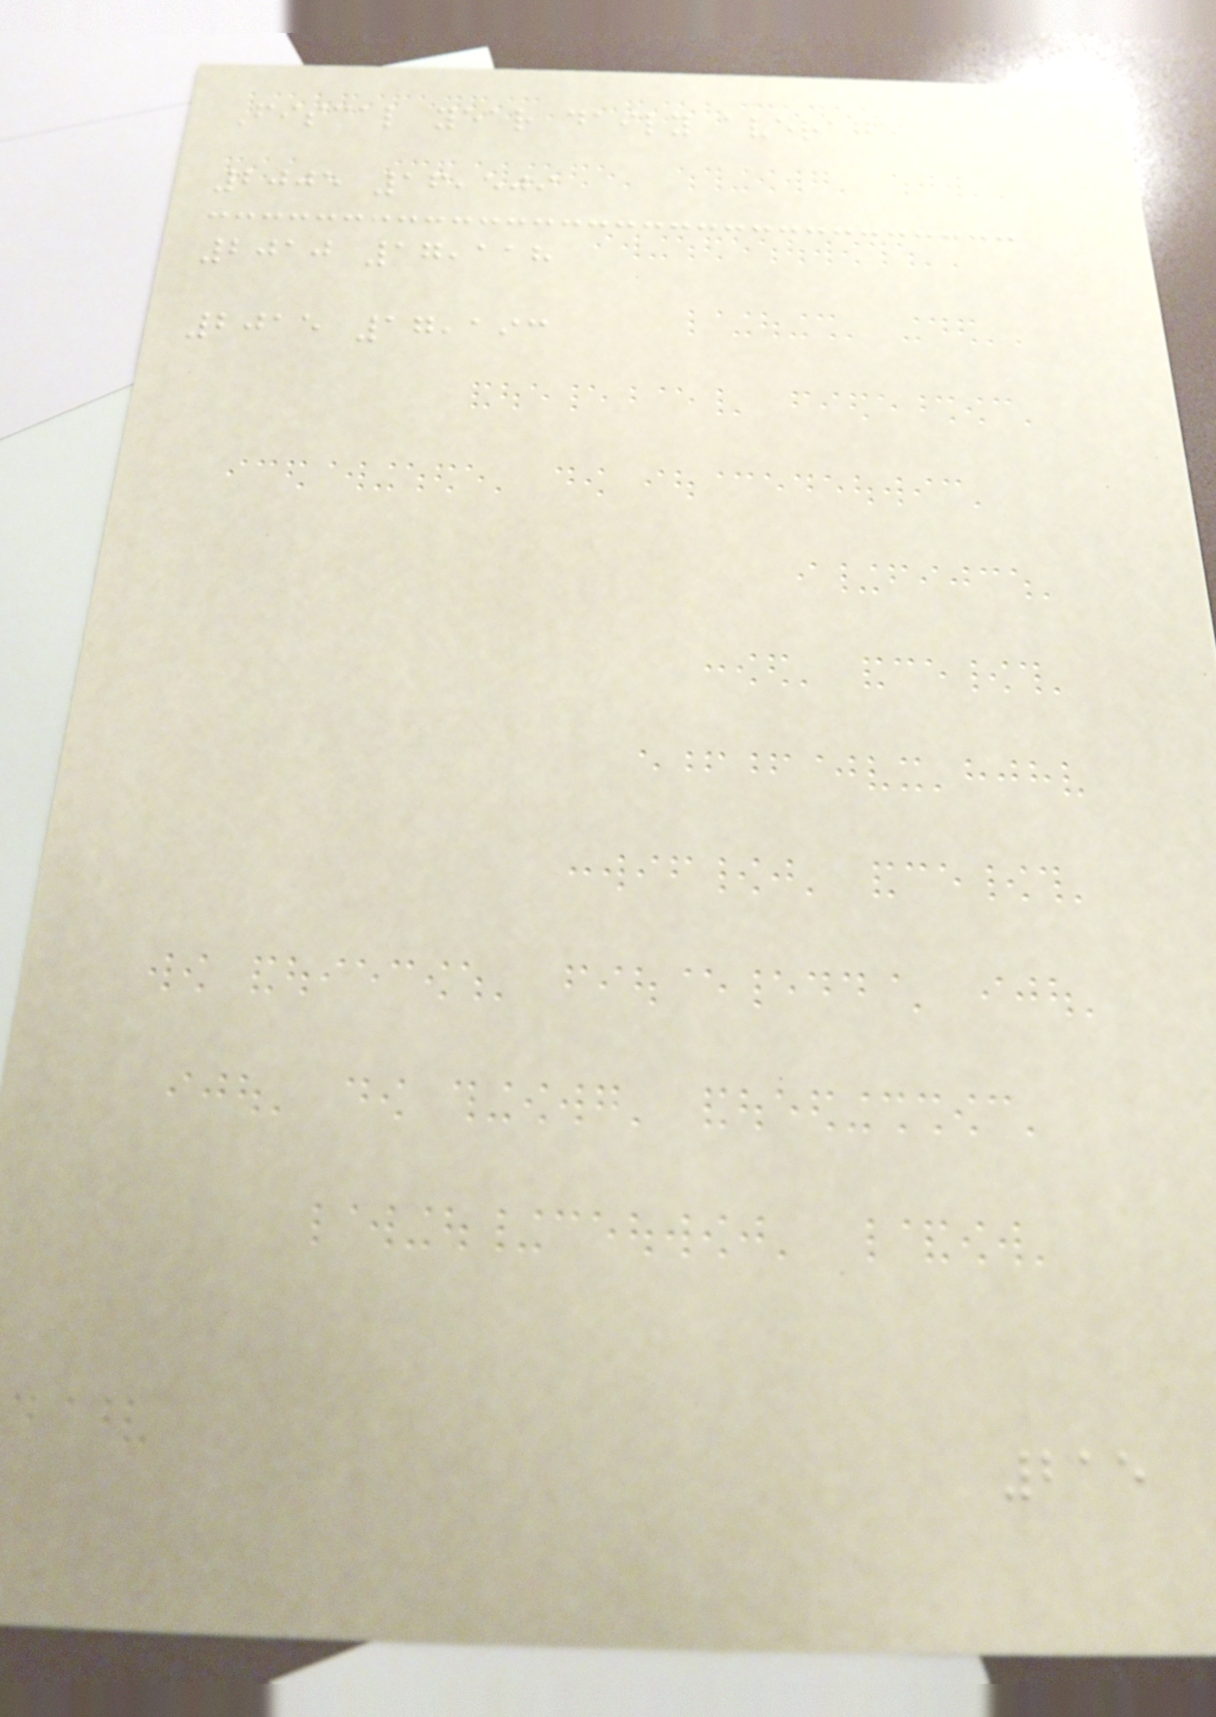Fiscal year daily average
2005 16,509
2010 17,118
2015 17,193
215
